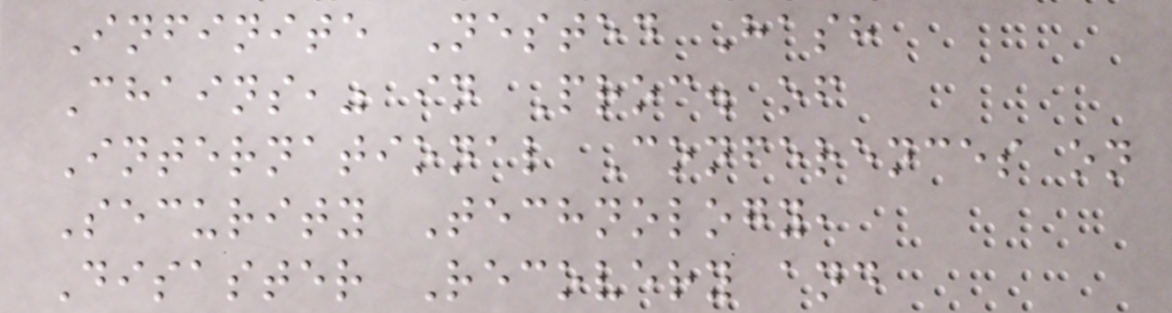Infinite Nested Hash
Chains," in Proc. of
International Conferences on
Security Technology,
Disaster Recovery and
